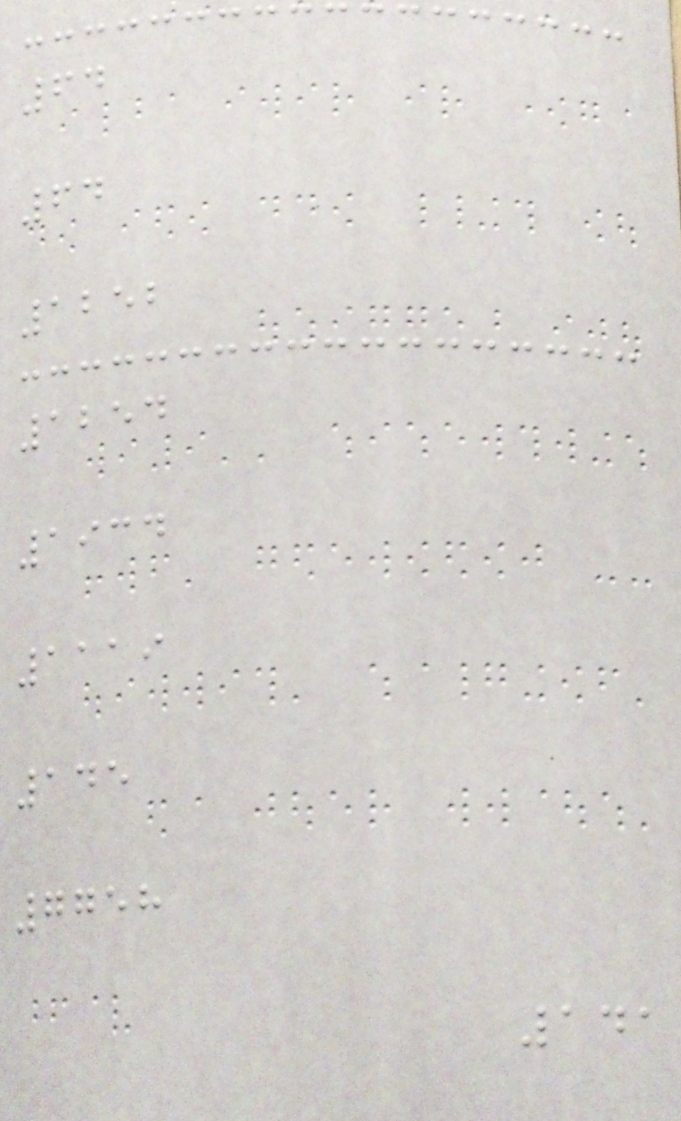64
64
1252
1254
1934
1119
145
7758
141
